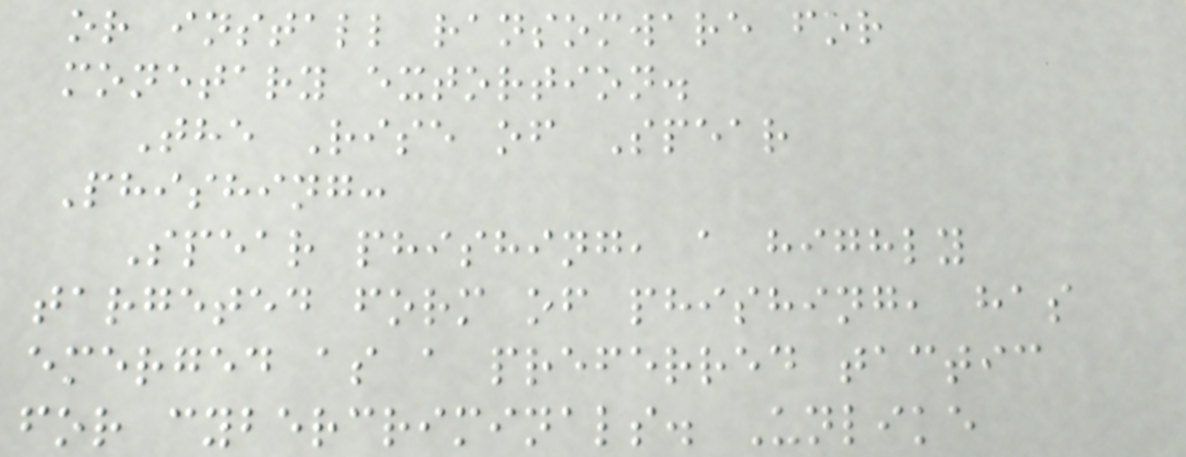or install ransomware for
monetary extortion.
The Rise of Spear
Phishing:
Spear phishing, a highly
targeted form of phishing, has
emerged as a preferred tactic
for cybercriminals. Unlike
